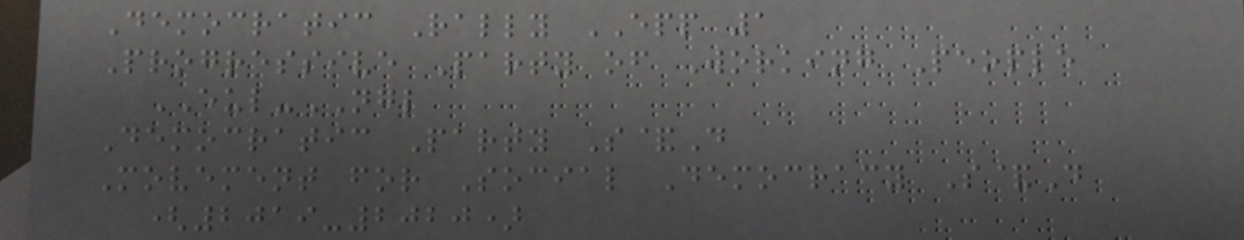Democratic Rally EPP 1
Progressive Party of Working People
EUL-NGL
Democratic Party S&D
Movement for Social Democracy S&D
(2019-2020)
